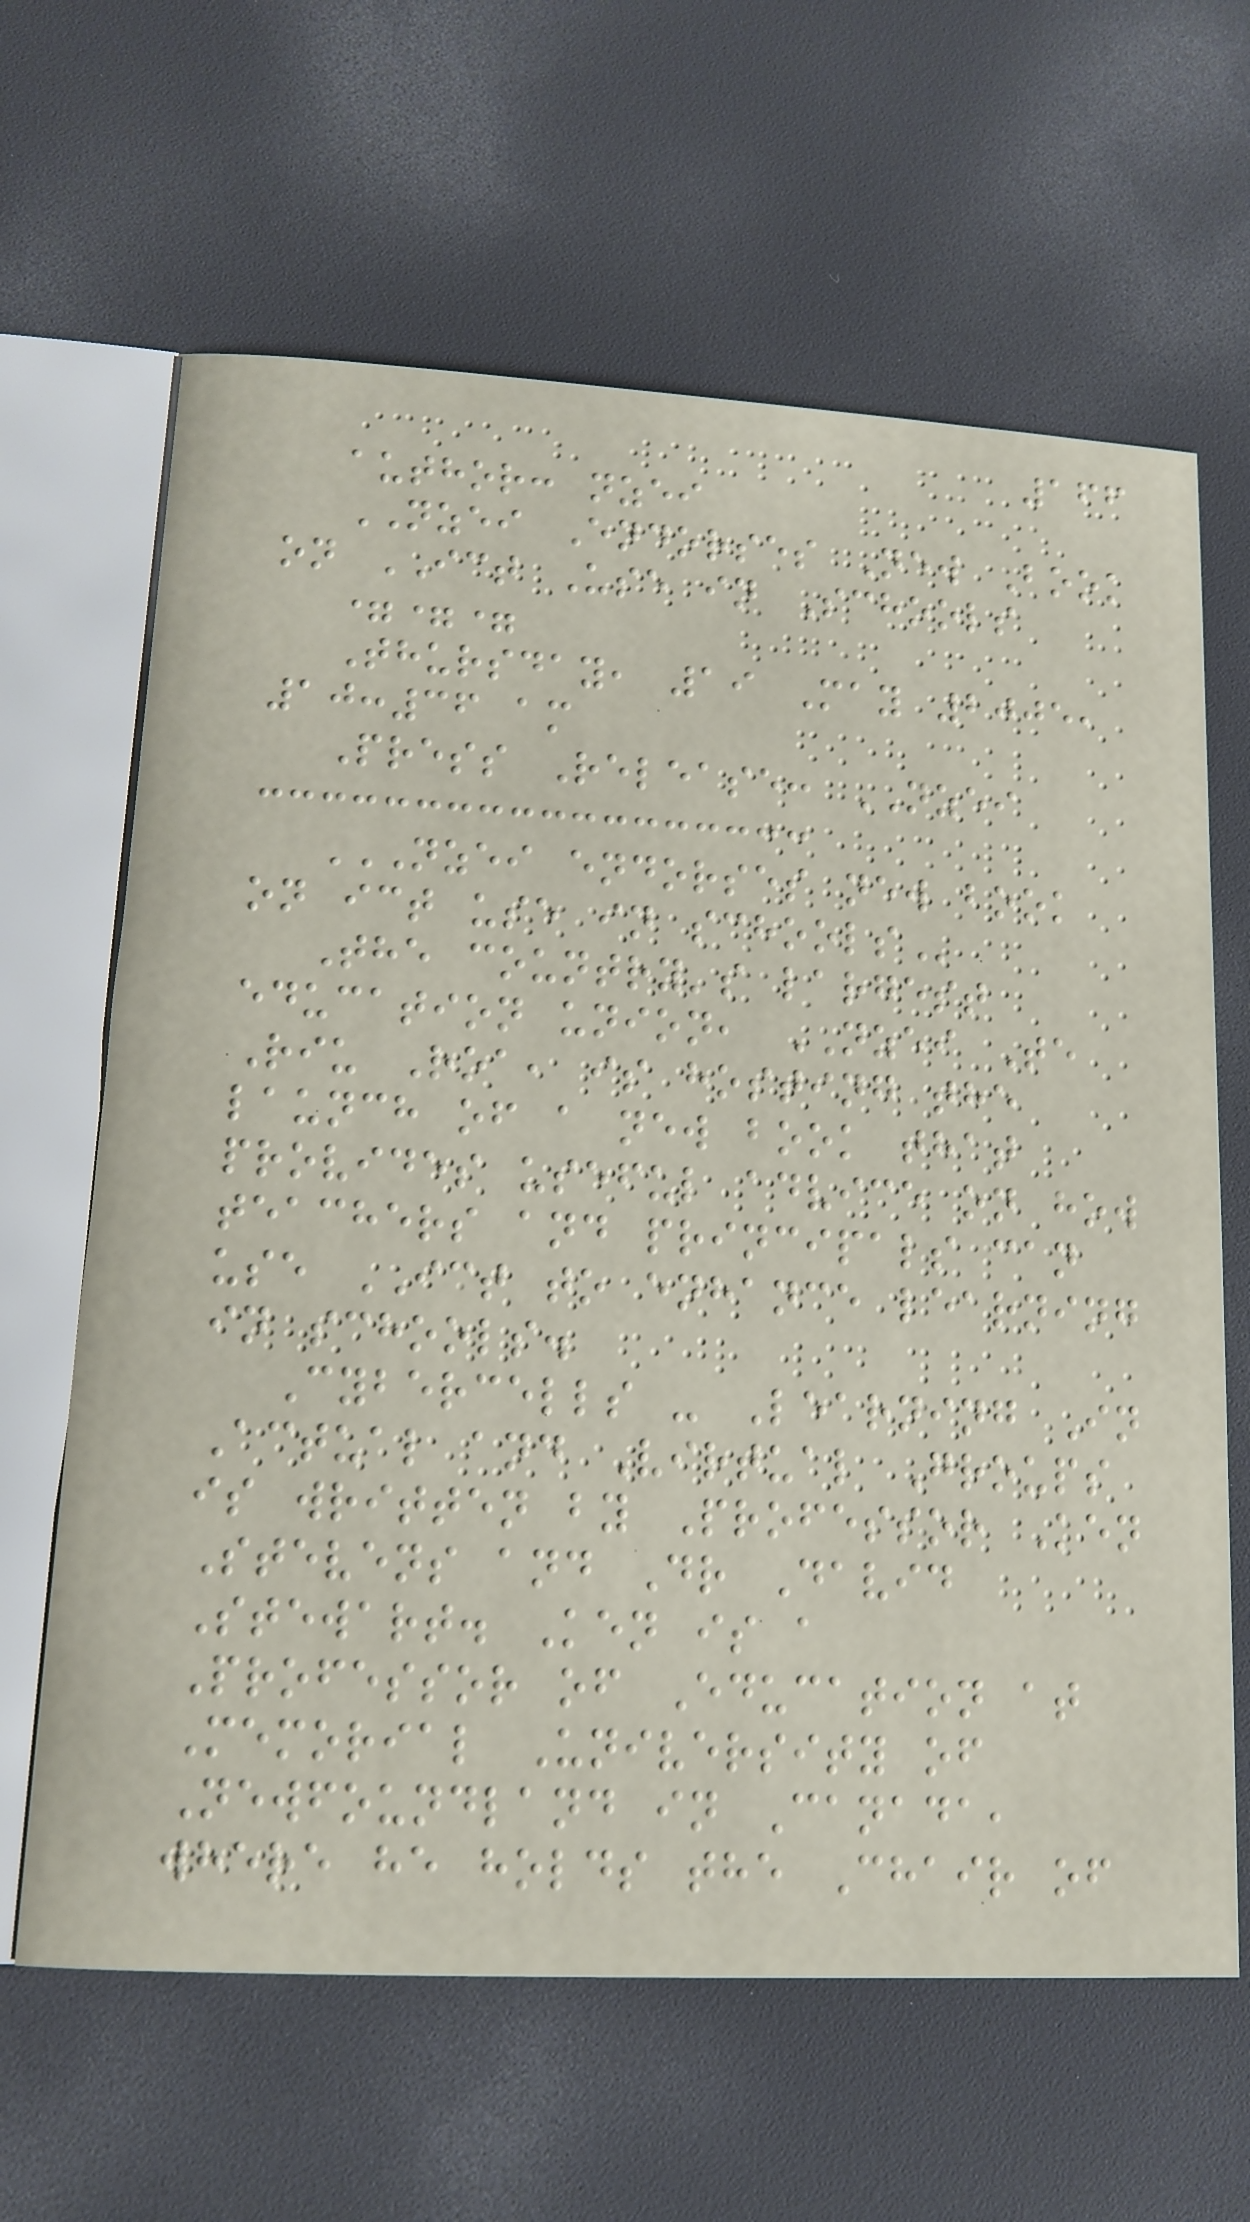166
author: nzei
NZEI Endorses New Book
on ICT Use in Schools
===
Thursday, 19 May 2005,
10:36 am
Press Release: NZEI
NZEI ENDORSES NEW BOOK
ON ICT USE IN SCHOOLS
The country's largest
education union, NZEI Te
Riu Roa, is hosting the
launch of a new book that
provides useful advice on how
teachers and principals can
use ICT to enhance learning
in schools.
Cybercells - Learning In
Actual and Virtual Groups
is written by Professor Ken
Stevens and Dr David
Stewart. Ken is a
Professor of Education at
Memorial University of
Newfoundland in Canada,
where he holds the Chair of
